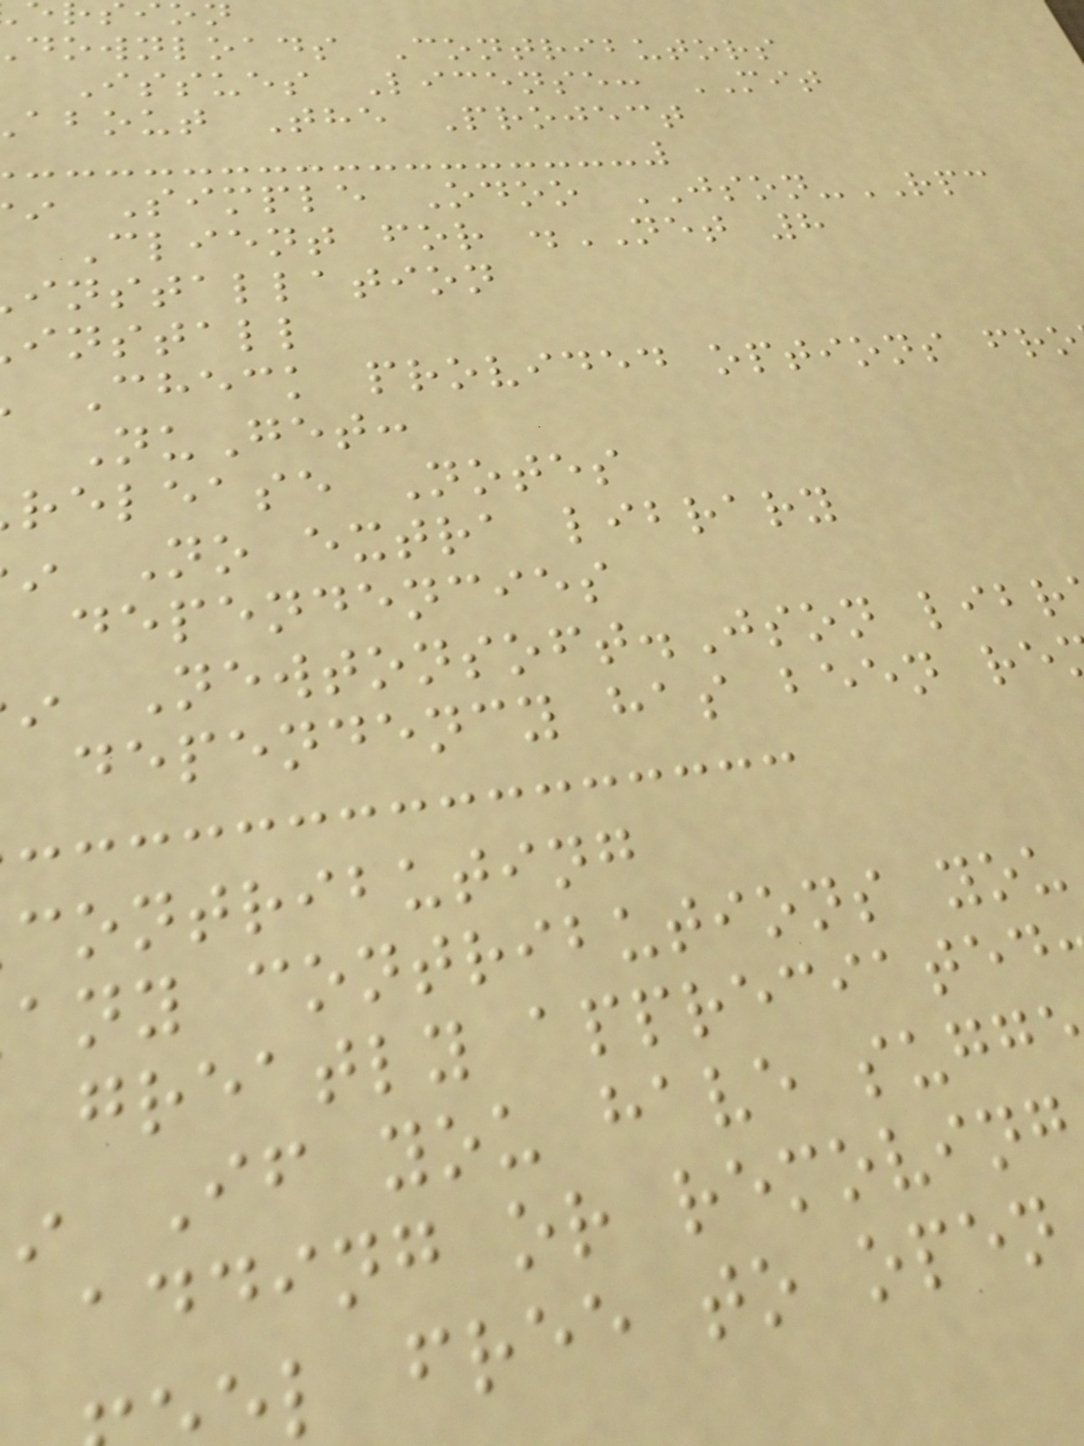downloads Contributors
Issues License: MIT
about The Project
Simple Odoo JSON-RPC
Client for .NET 8
installation
install
Check provided options fro
NuGet:
release Notes
No extra library
dependencies
Newtonsoft.Json libr
dependency has been re
contributing
any contributions you
greatly appreciated
If you have sugg
adding or removing
l free to open
